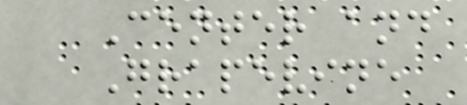Center and
Grapevine
